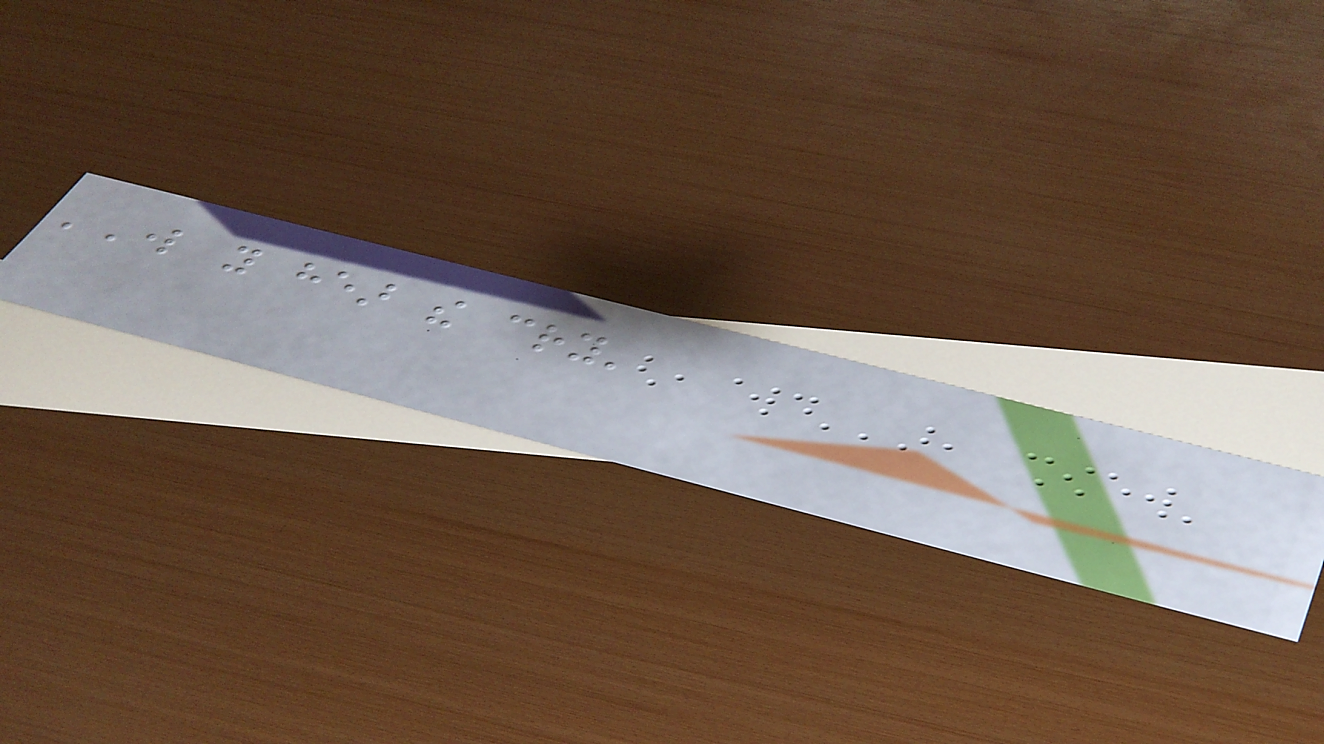'Lord you hear the cry'
